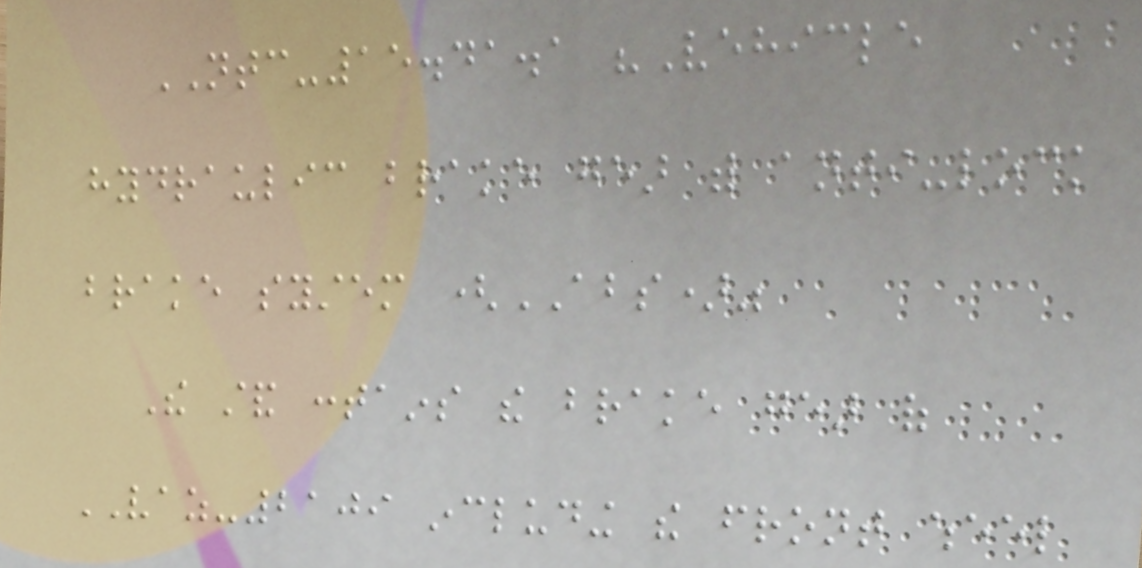NTC-15.41.1 "Vehicle
hydraulic brake gear with anti-lock
brake system (ABS)"
The stand contains the brake gear of
VAZ-2109 including the front wheel
